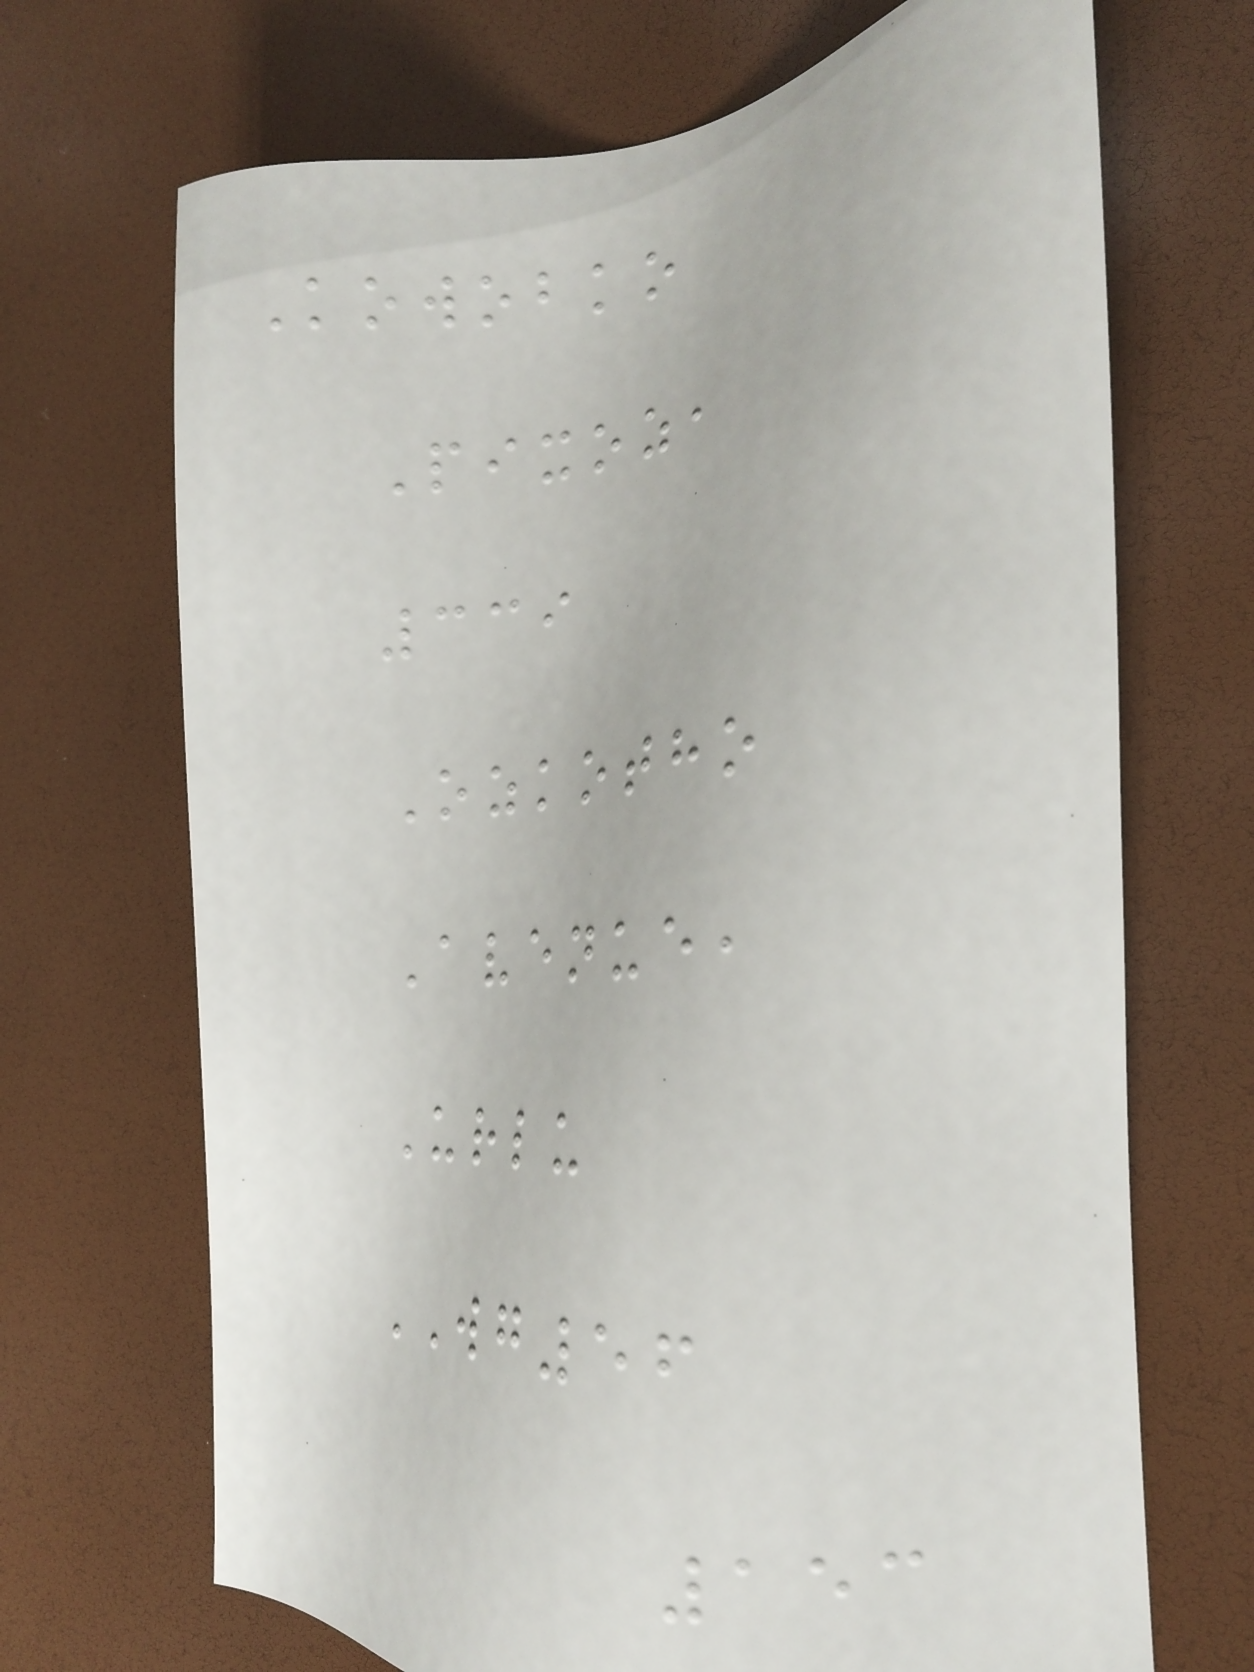Kowobko
Pixoz,
339
Ozkotho
Avenue,
Urlu
WG56
153
